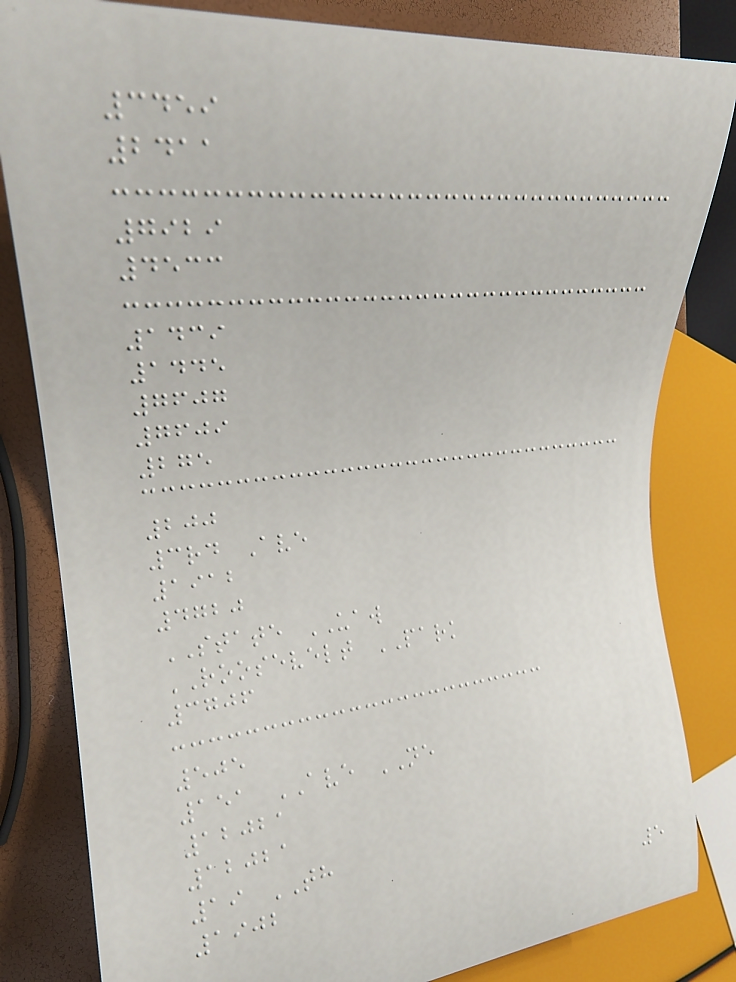3459
2411
7929
4533
1439
1445
7607
7609
275
200
3rd Ave
1912
4720
STATE UAW
ROOSEVELT PARK
3706
505
151 AVE NE
12021
12021
19 TH
1902
5
